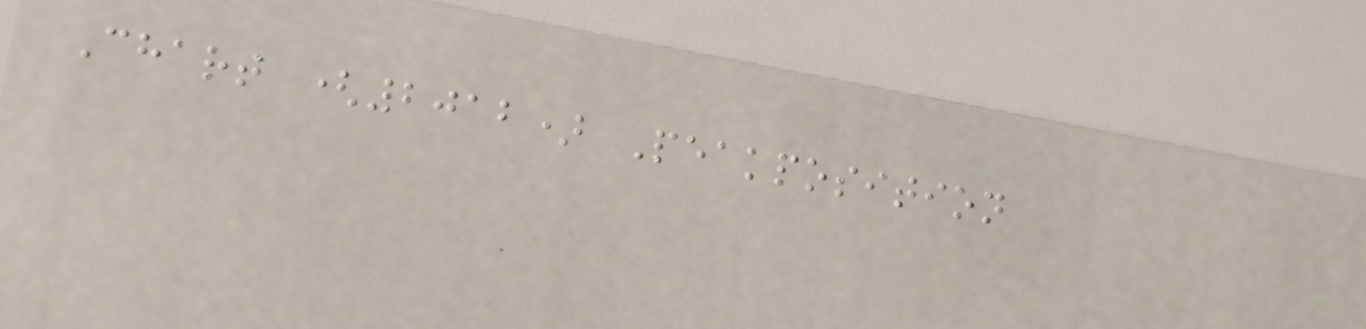Chart (2012) Peakposition
